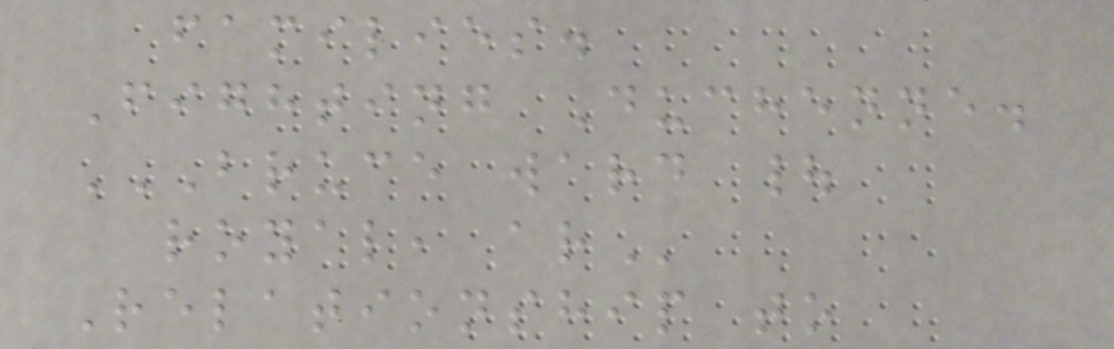families.
Fighting Duchenne.
BRUCE WARD |
ROYAL, AR
Relationship to
